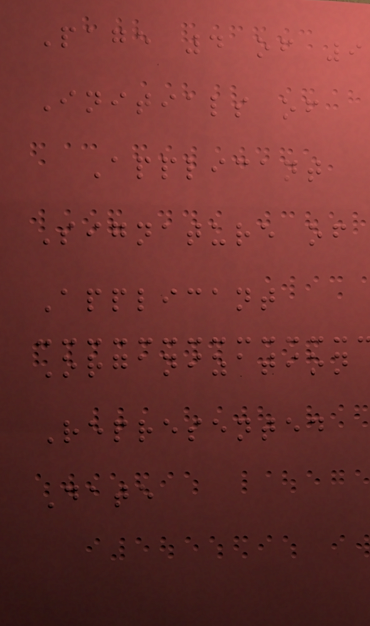Page 4 of 9
Initials of
Applicant
Signature of
Applicant
Organization
Represented
Date
